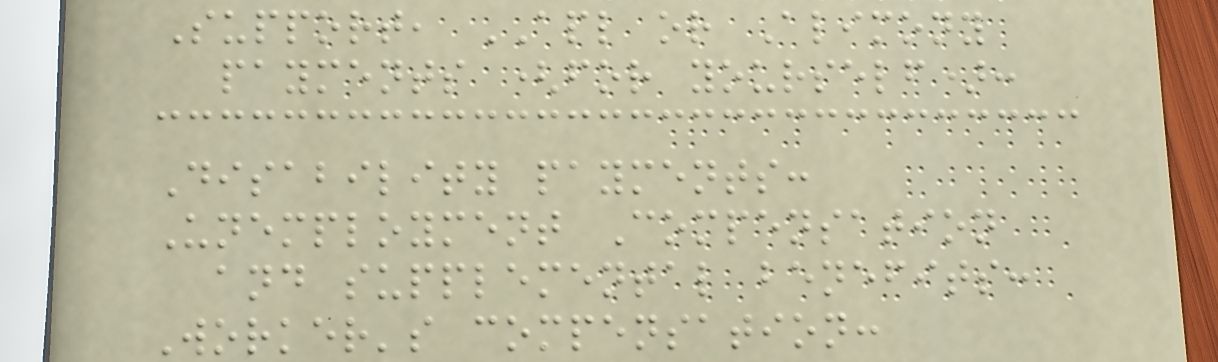Support, APL or Alimony
payments (for yourself):
Disability payments:
Unemployment Compensation
and supplemental benefits:
Worker's compensation:
